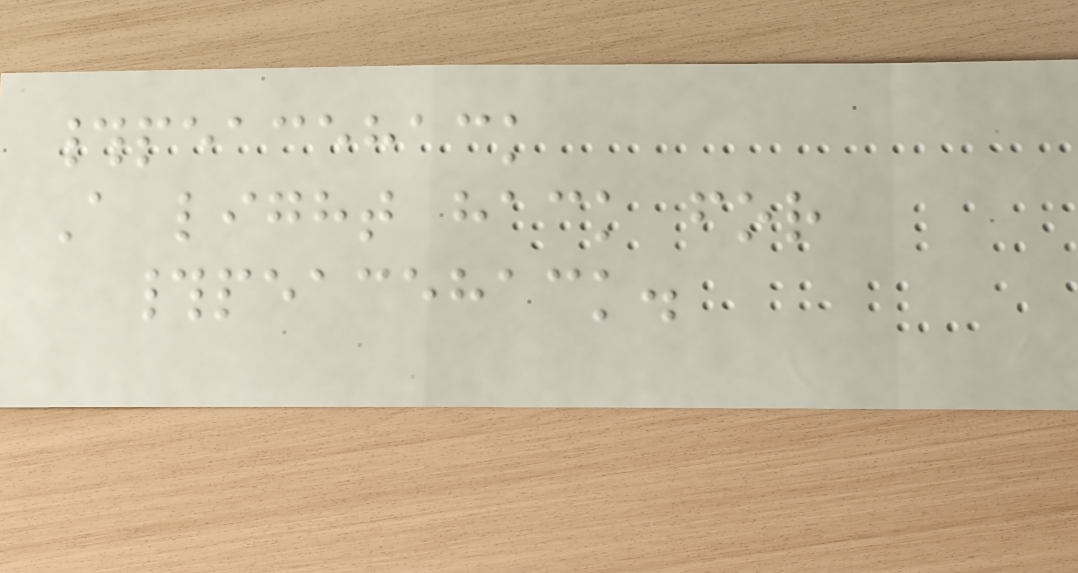#peacehack
A light hack for
#peacehack.
